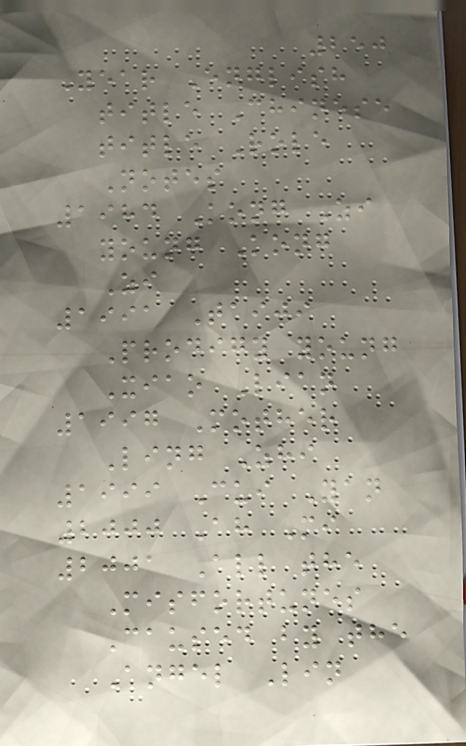250
Year English
title Chinese
title Role
Notes
1984 Kong Zi
young Kong
Zi
1991 Taiji
Prodigy young
Xiao Lian
1997 Mother
Ling Zhi
1999 Cui Yan
2000 Ah Mi
2001 All the
Misfortunes
Caused by the
Angel Lin
